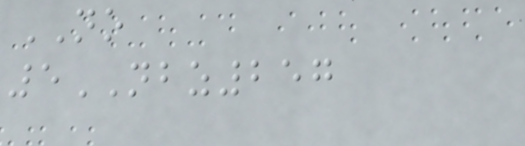NO
5NBZ257
